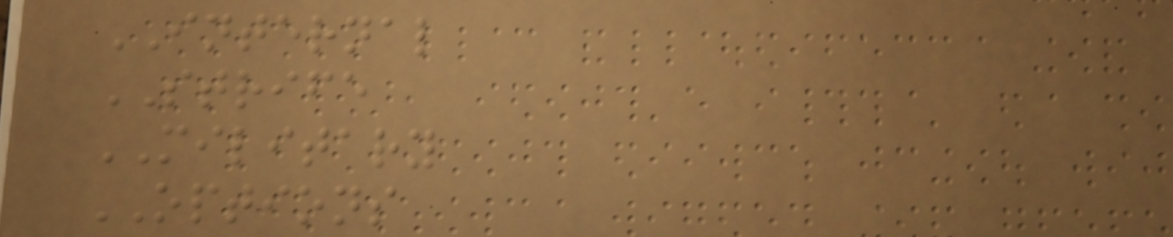INTERNAL
STRIFE
MILITARY
OPTIONS
